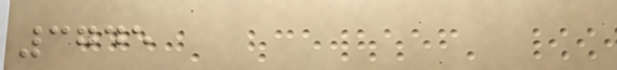3745
